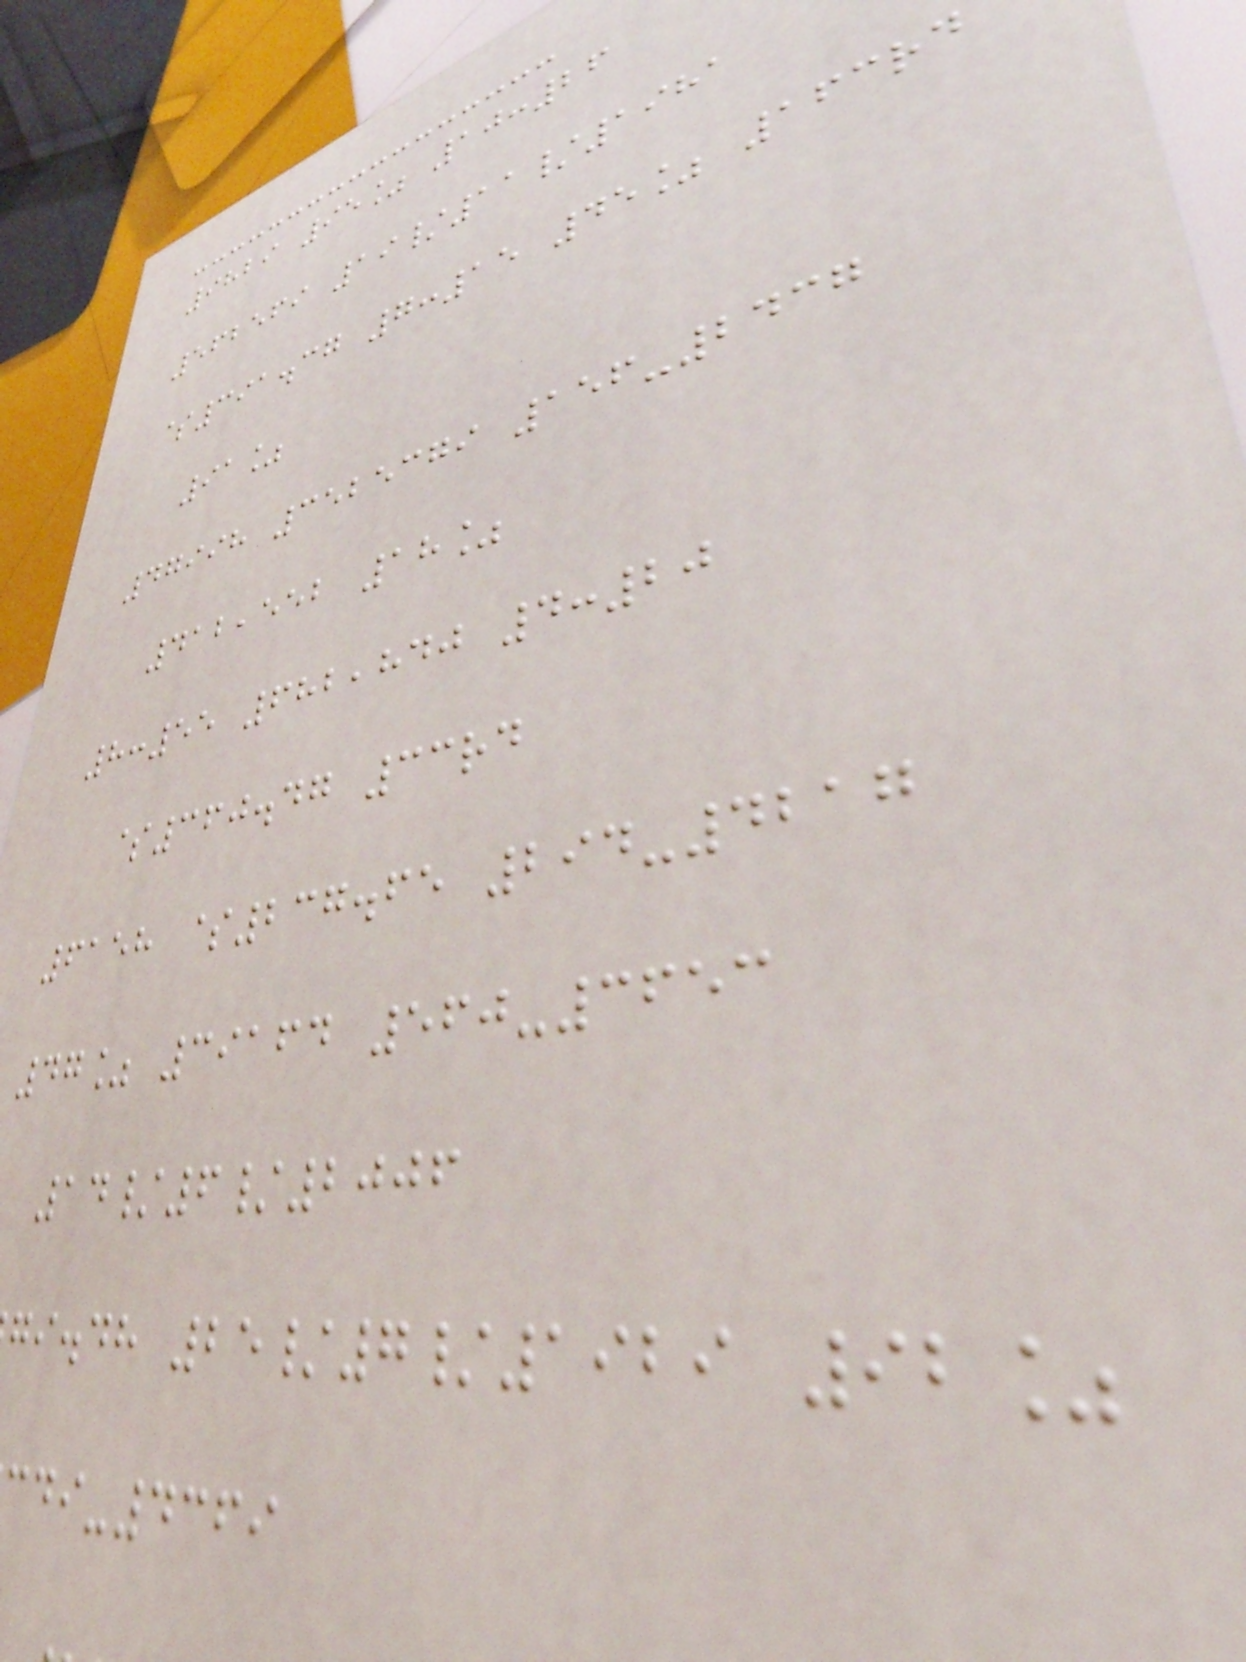9829 95% 10:26
562569 19/11/1981
$391.37 7:15 45% 163rd
91%
47998 3525379 156-2437
412,552 18%
8:55 682,840 4:20
$360.47 33rd
6158 $237.65 294-4217
47% 39164 560-3653
14/6/2006
gi.dh 25/7/1929 92%
-4369
